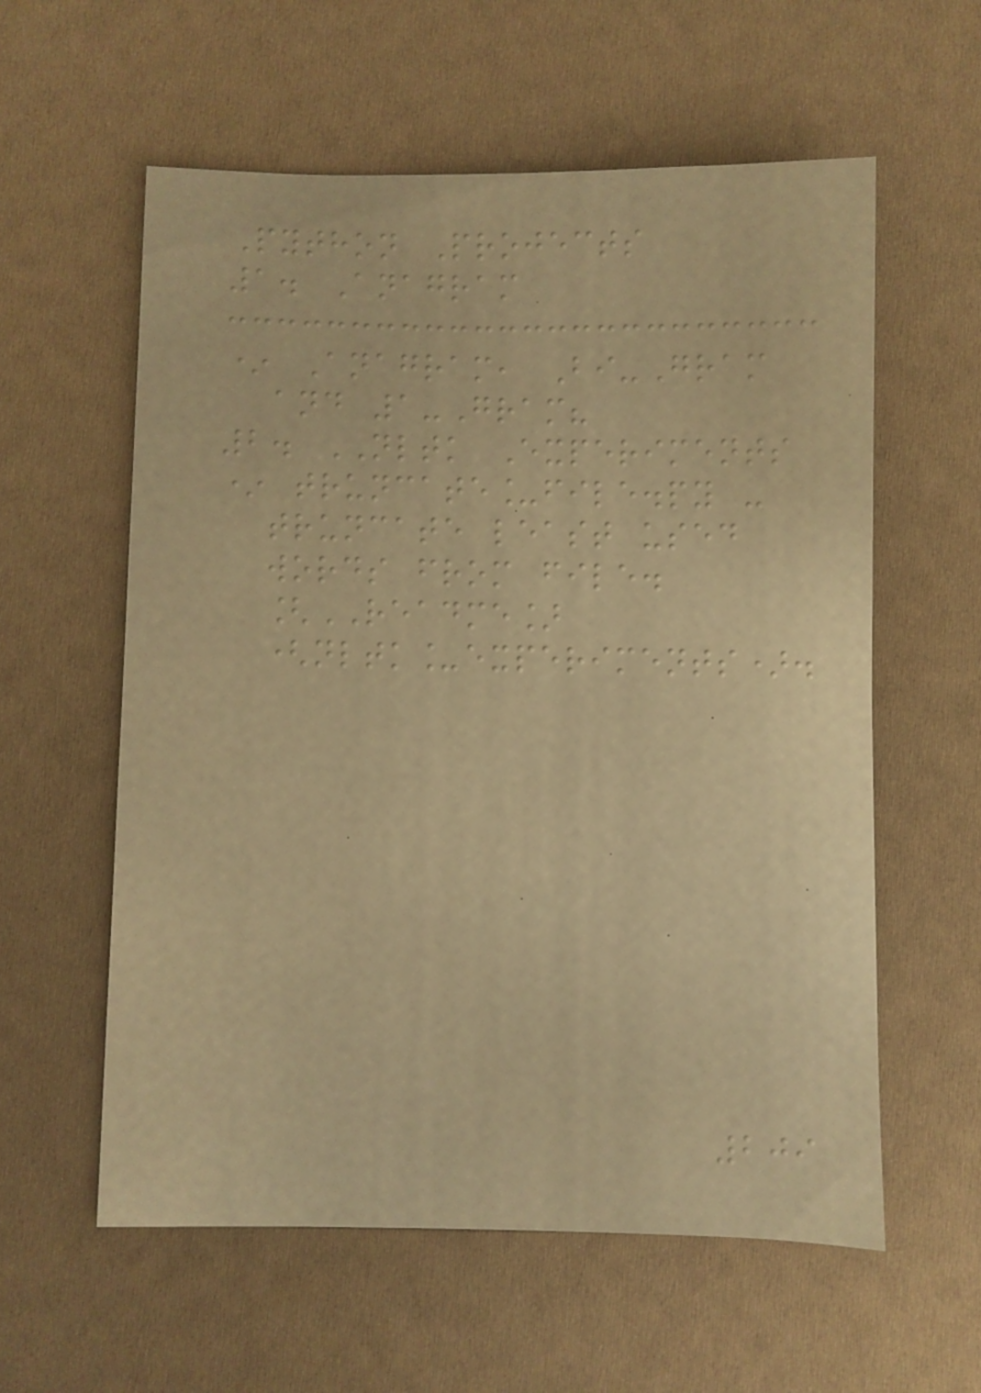Python Projects
1. Anagram
* Anagram, Bi-Gram
and 1-Gram?
2. NLTK Experiments
* truncate_file.py -
truncate least used
words from file.
[README]
(nltk_experiments).
209
